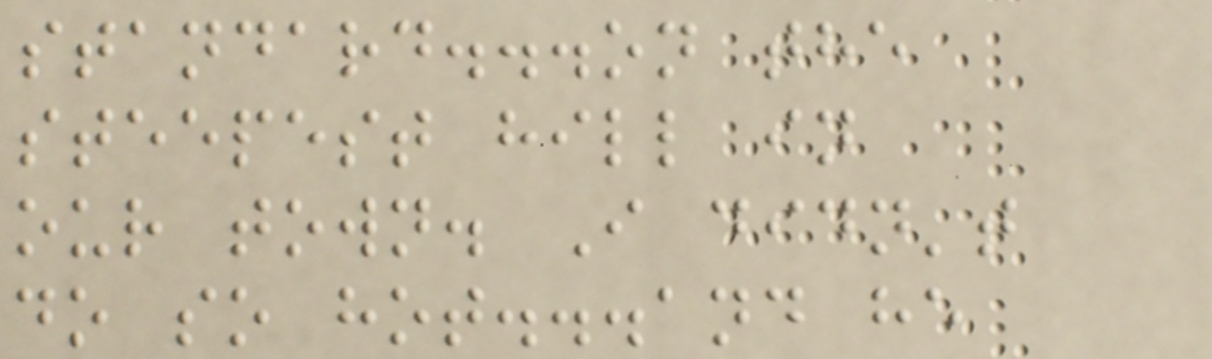standard...on the
steepest hill in
our town. I didn't
do so hot...and he
